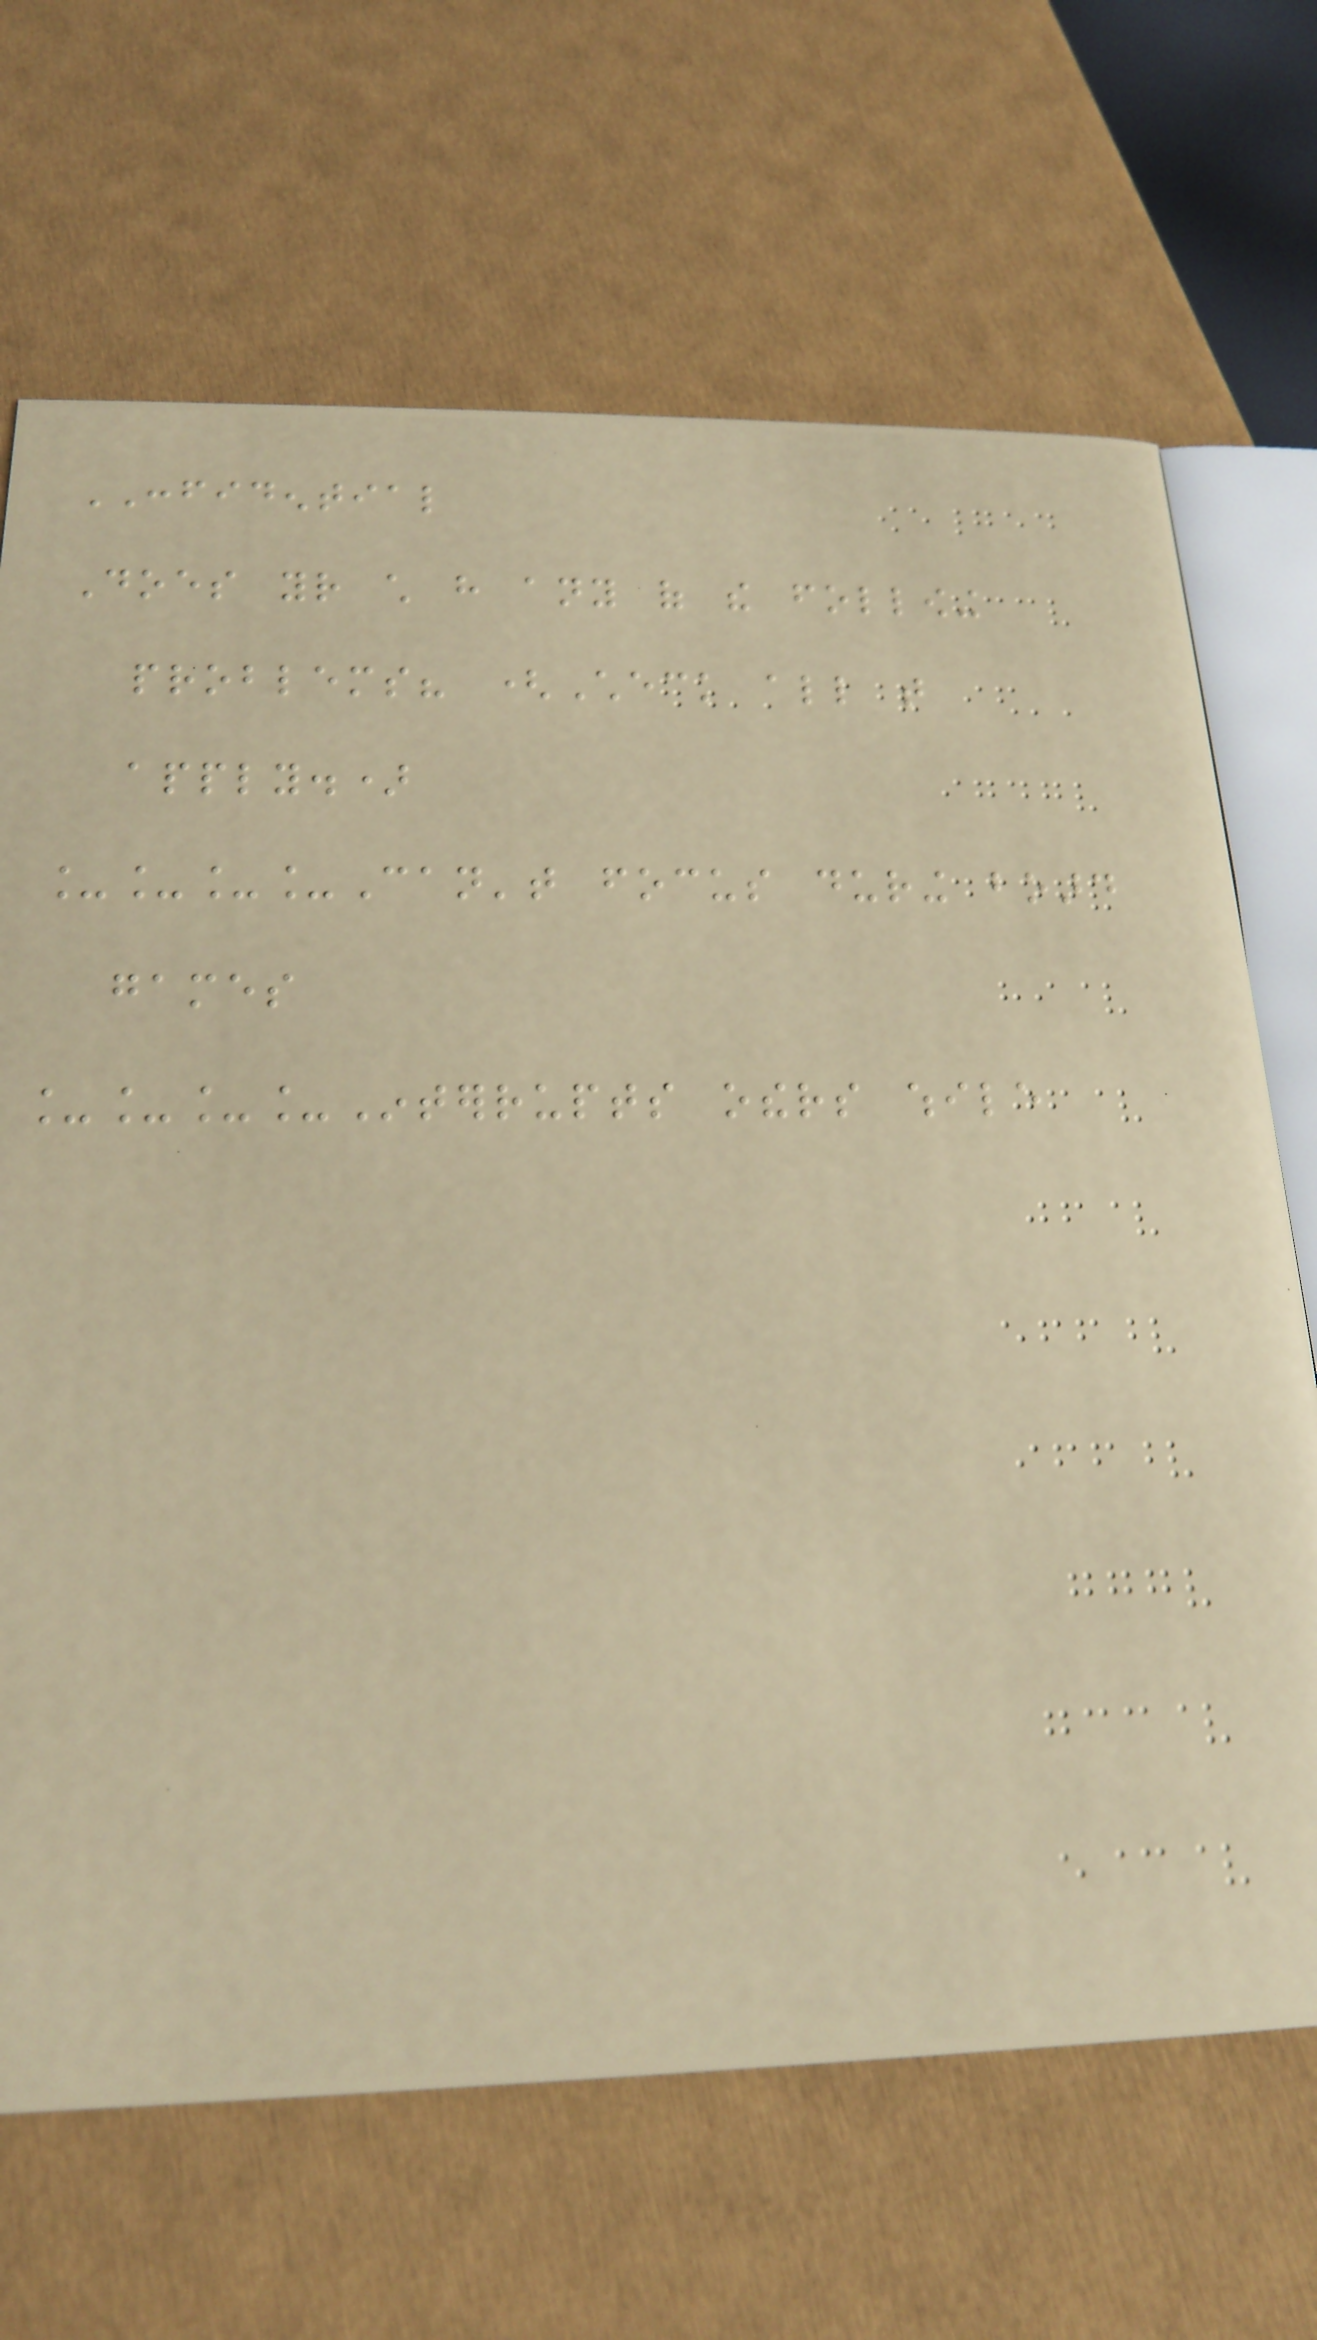CONFIDENTIAL
Does your child have any of the following
problems? (Check all that
apply.)
____Can't focus during board
games
____Interrupts others while
